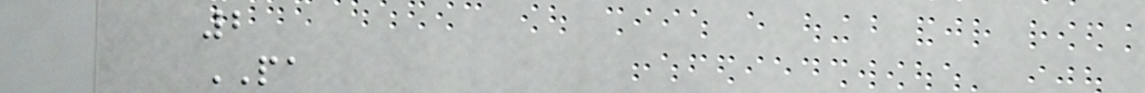2
PA
